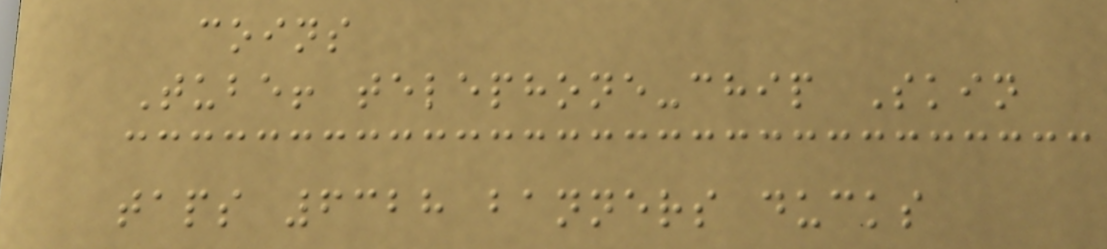coins
Tube! telephone-chip Skin
taps 6328 banners ducks
